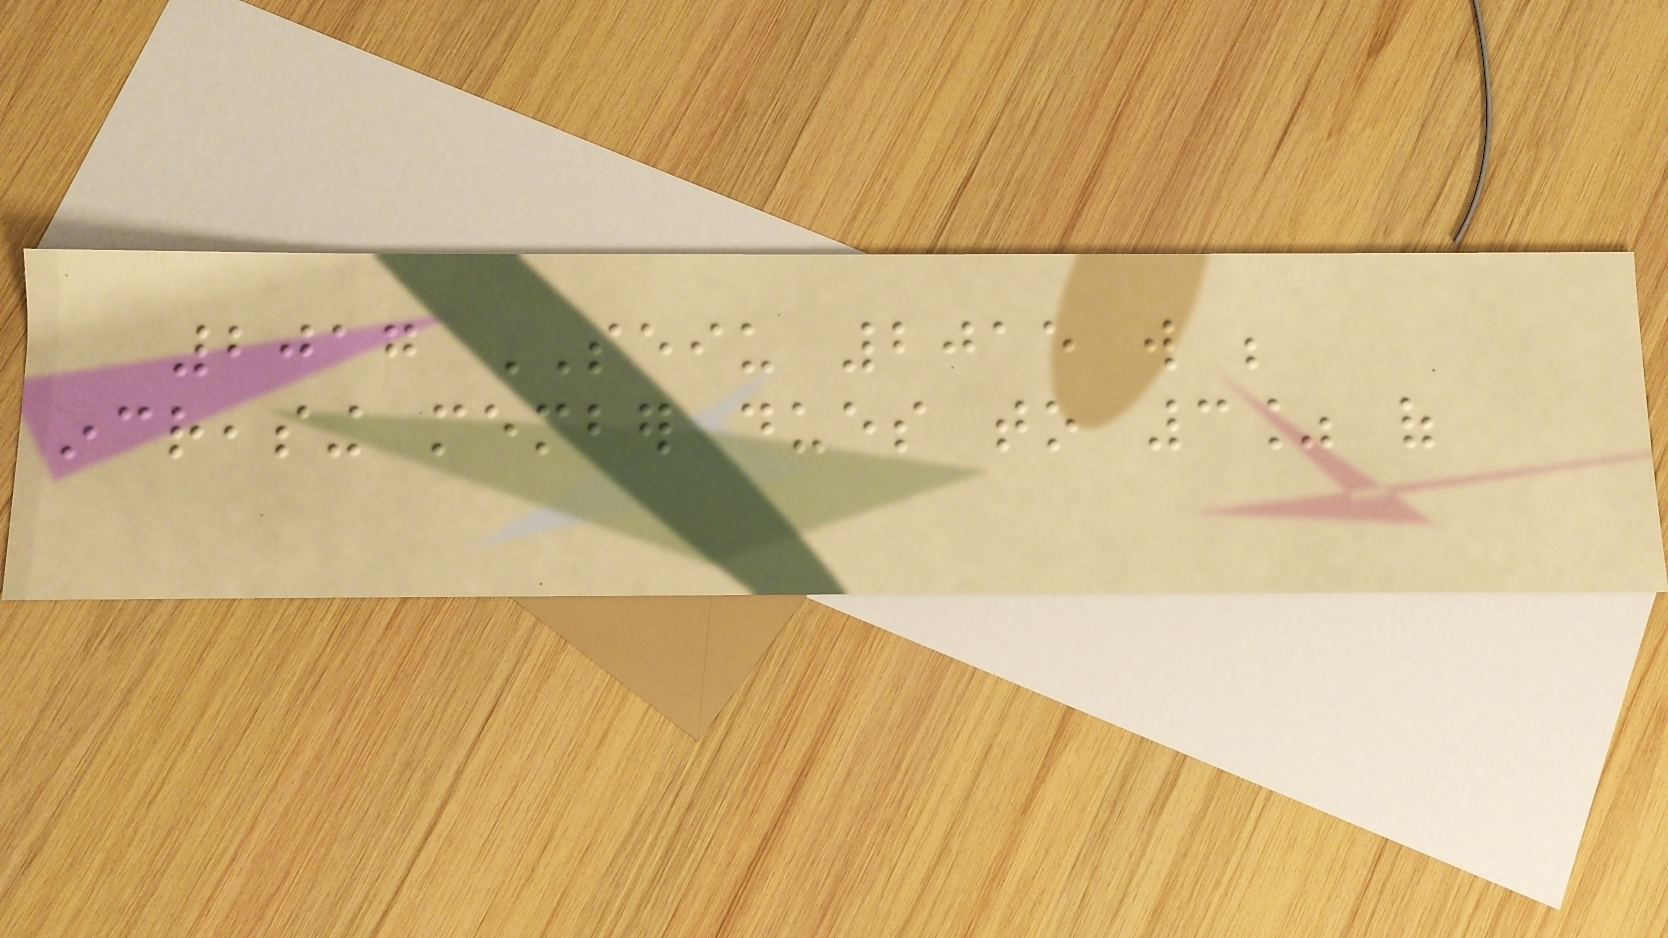2017 SEIU 2015 will be
increasing member dues to 3% of
